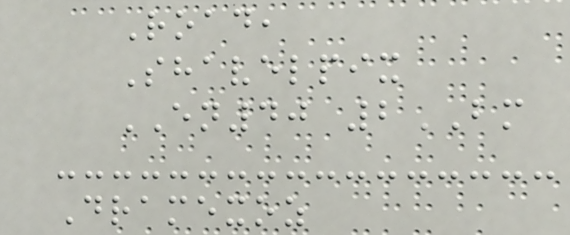Road,
Shavelpix
EN40 2BM
Dramexoz
